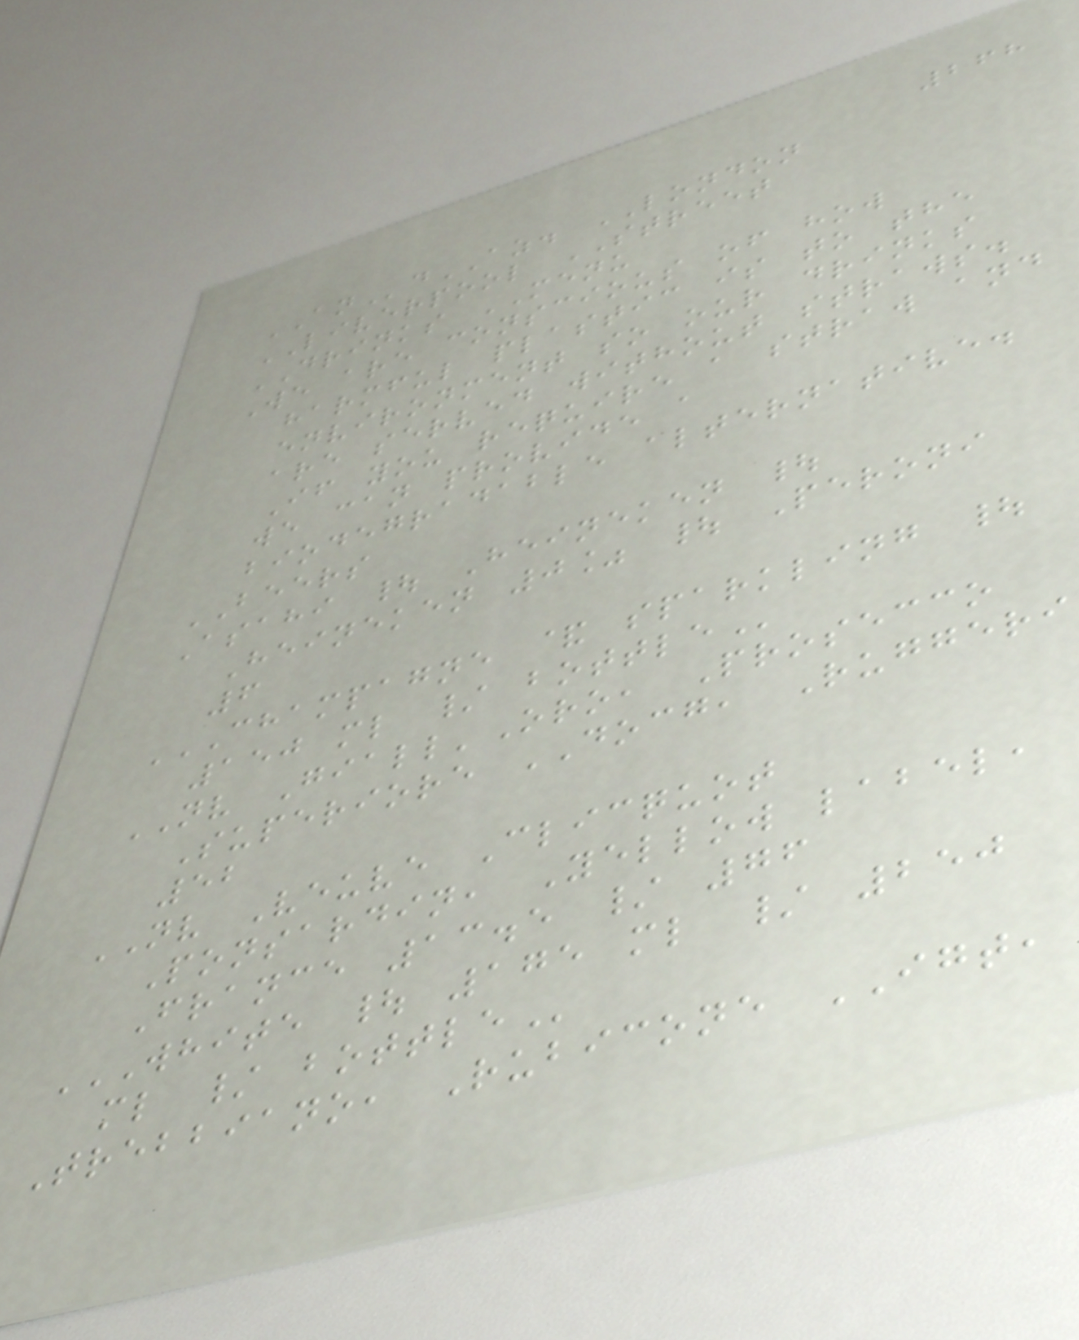268
ANdAZ. LONDON
LIVERPOOL STREET
DRINKS MENU
We are conscious of how
harmful plastic is to the
environment so our drinks
are served without straws.
If you require a straw and
we can provide a
biodegradable alternative.
BEERS
Asahi | Heineken |
Heineken 0% | Peroni
6
CHAMPAGNE & SPARKLING |
150 ML / BOTTLE
NV Giall'Oro, Prosecco
Superiore DOCG, Ruggeri
52
NV Veuve Clicquot
Ponsardin, Yellow label,
France 13.5 / 76
WHITE | 175 ML / 250
ML / BOTTLE
Trebbiano, Rubicone IGT,
